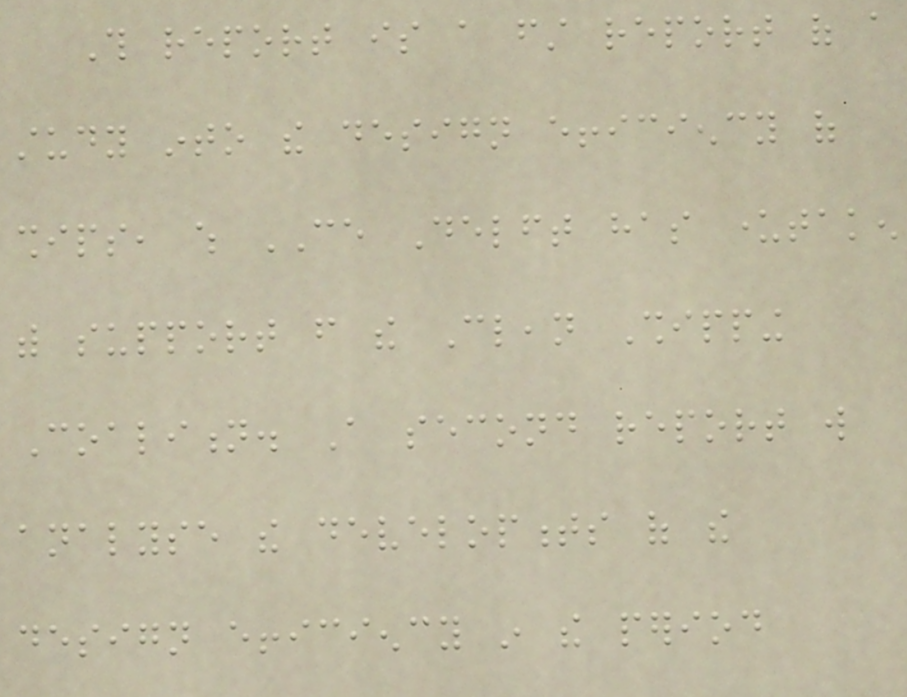This report is a first report of a
study into the design efficiency of
ships, which CE Delft has undertaken
with support from the Clean Shipping
Coalition. A second report will
analyse the developments of the
design efficiency in the period
